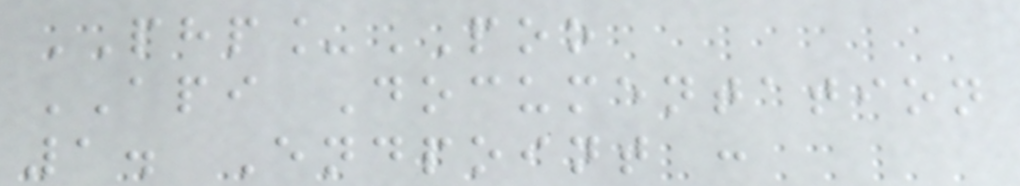PHP_POO
API Documentation
1. Endpoint :
